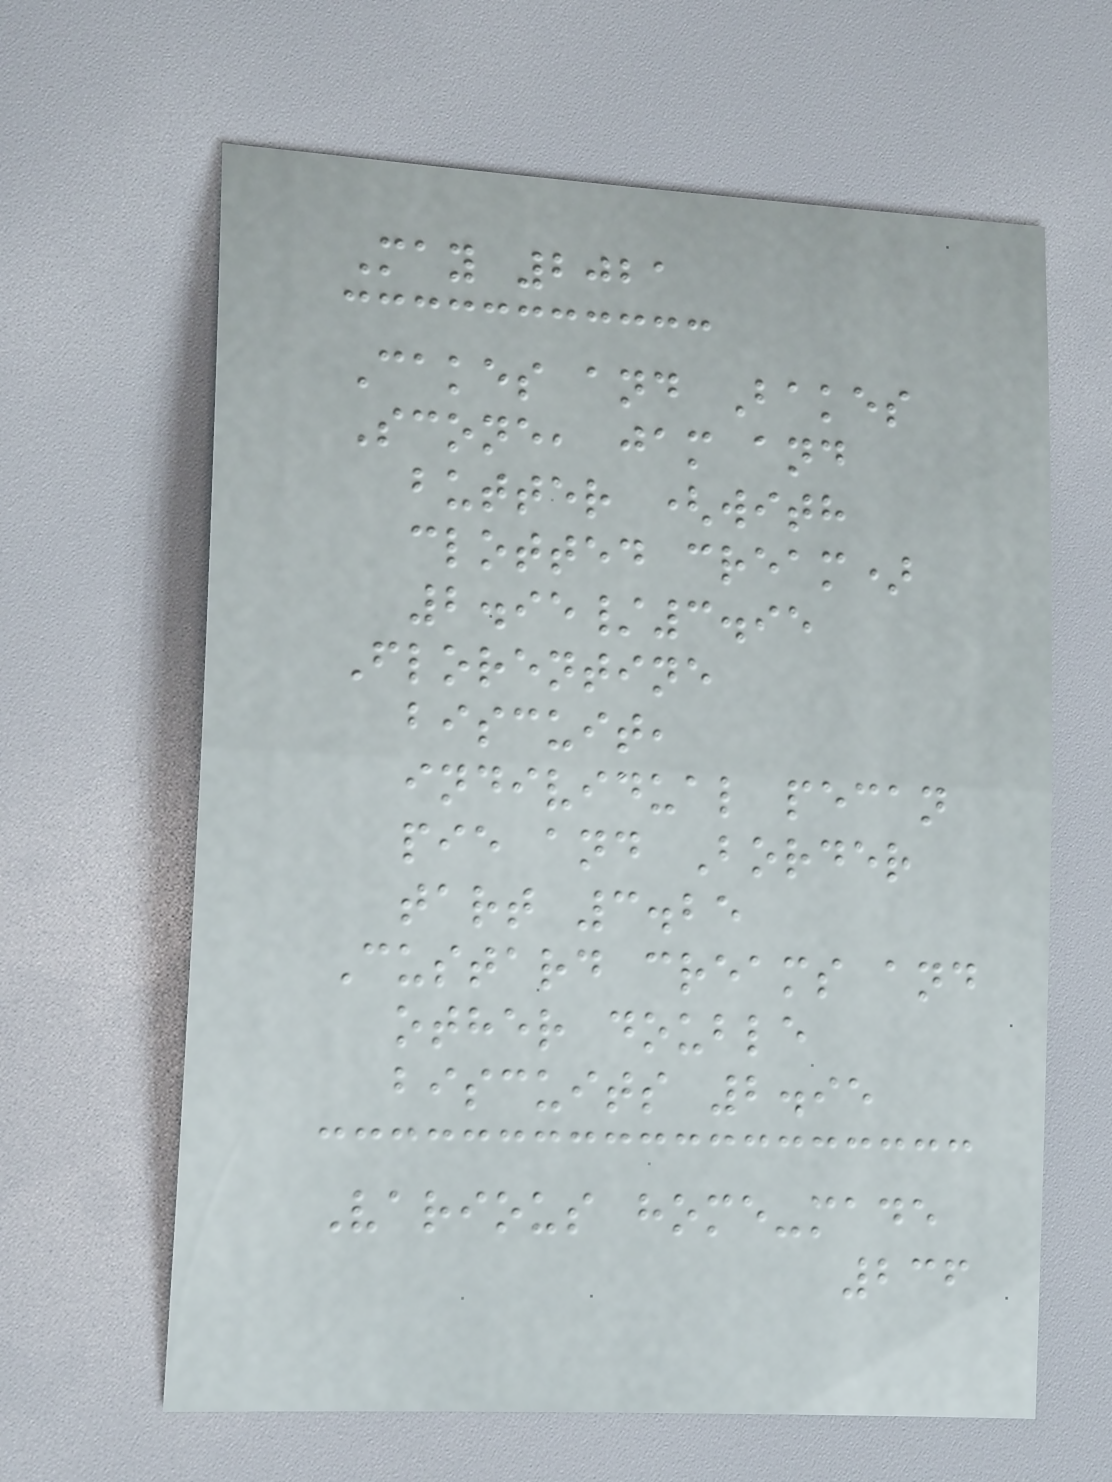May 2021
Cakes and Bakes
Scone, jam and
butter (with
clotted cream)
2.95/3.95
Florentine
biscuit,
individual pecan
pie and Border
tart 3.25
Custard creams and
other double
biscuits 2.95
Various home-made
236
